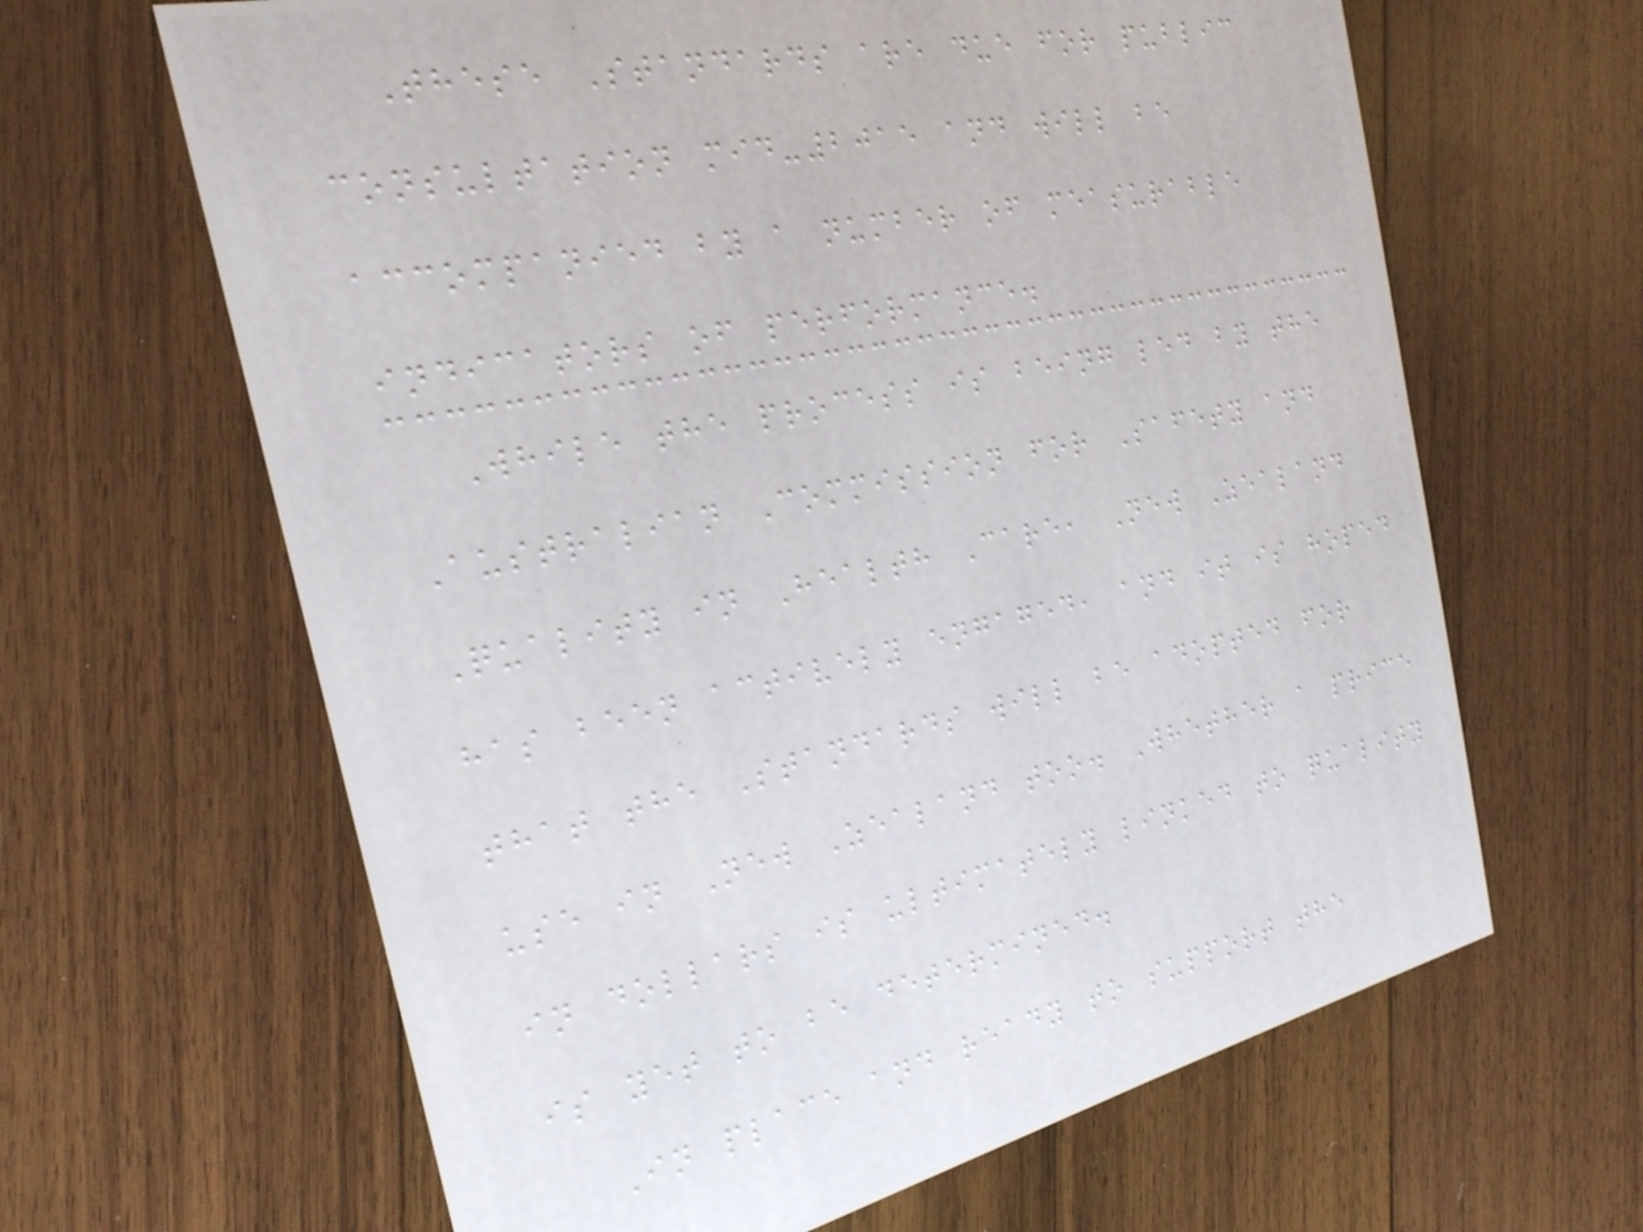These Standards are due for public
consultation mid-2015 and will be
accompanied by a number of measurable
indicators of performance.
While the process is being led by the
Australian Commission for Safety and
Quality in Health Care, New Zealand
has been actively engaged, and it is hoped
that the Standards will be adopted for
use in New Zealand too. Whether a price
in dollars is ultimately linked to quality
is yet to be determined.
In place and ready to support the
